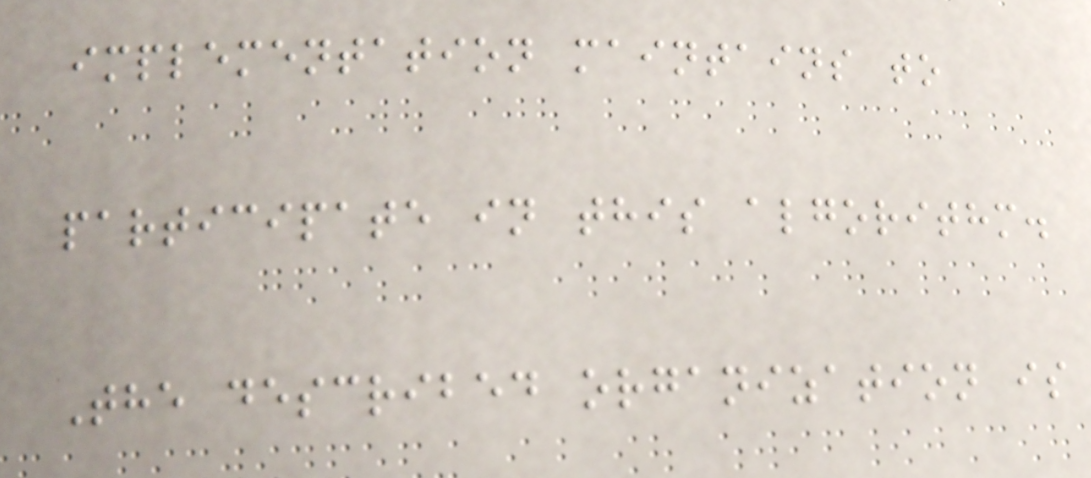implementation maintains to
participate in this algorithm.
The described organization is
